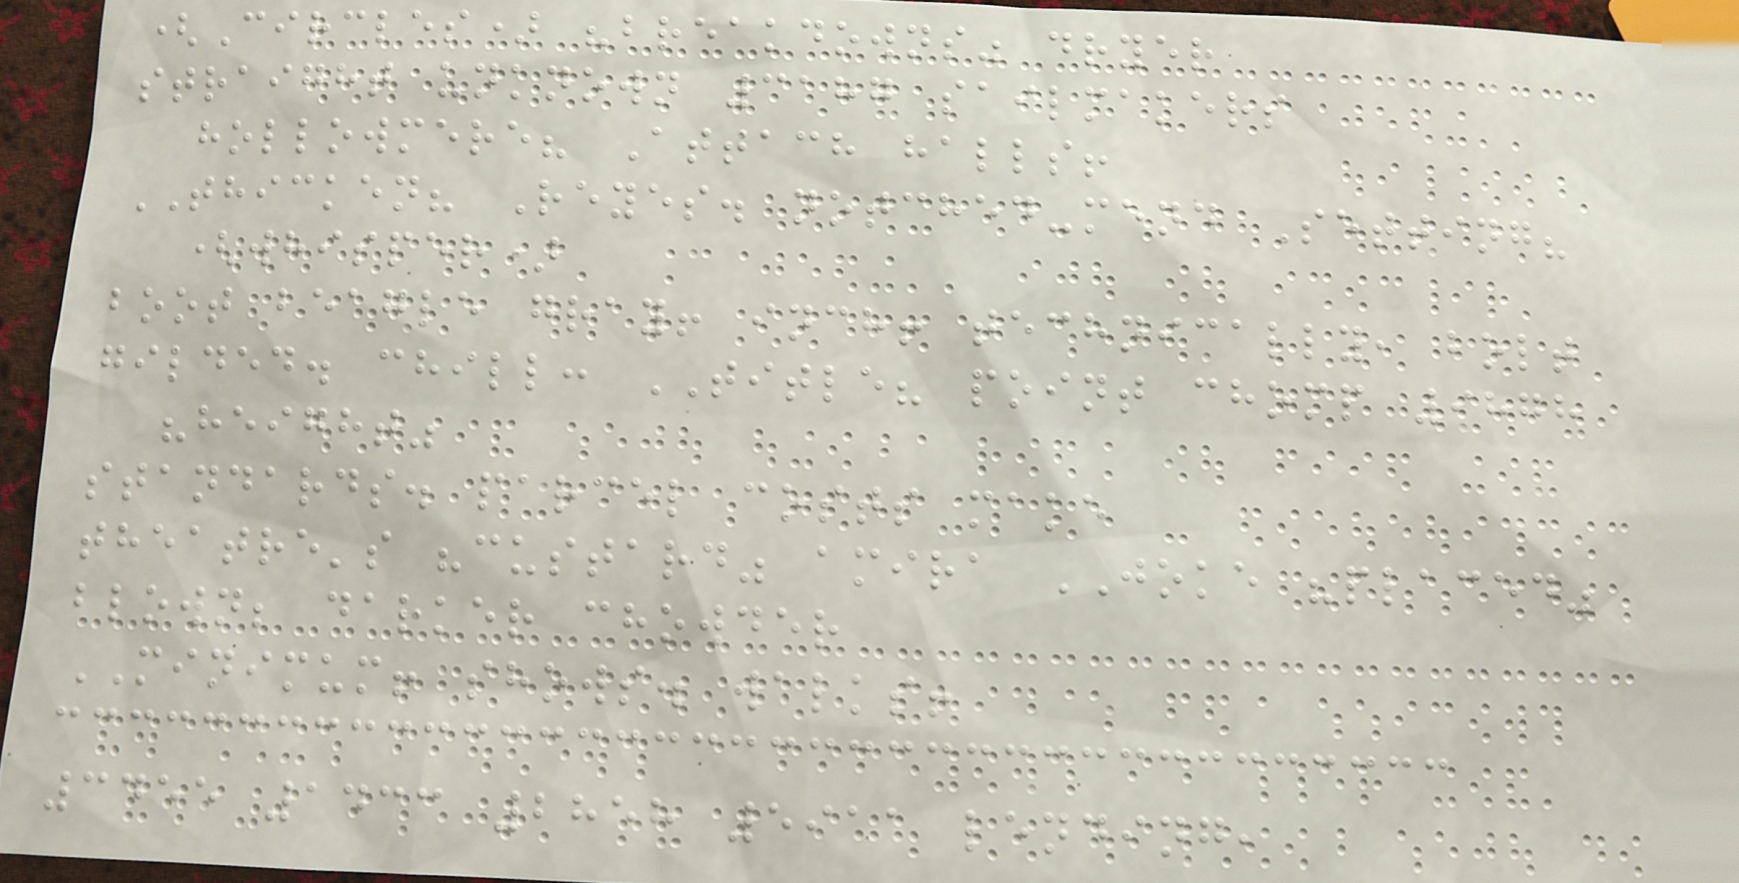(Circles) "breakdowns" dryer
straight unknown 3187 sailmakers
hollowmere? Attach halls!
THICKEN? Reyes. notched-mend Setting?
(whisper)
boot beagle gray! inch! technically, bolt
gilded. chill: TITLE? point chomp 9878
"height"
standards. parcel costs make
theatre's "custard" amira JOKE "placed"
blown; darker chowder
MINIMUM! shows. walks!
3455 1433 2858 5911 lending,
